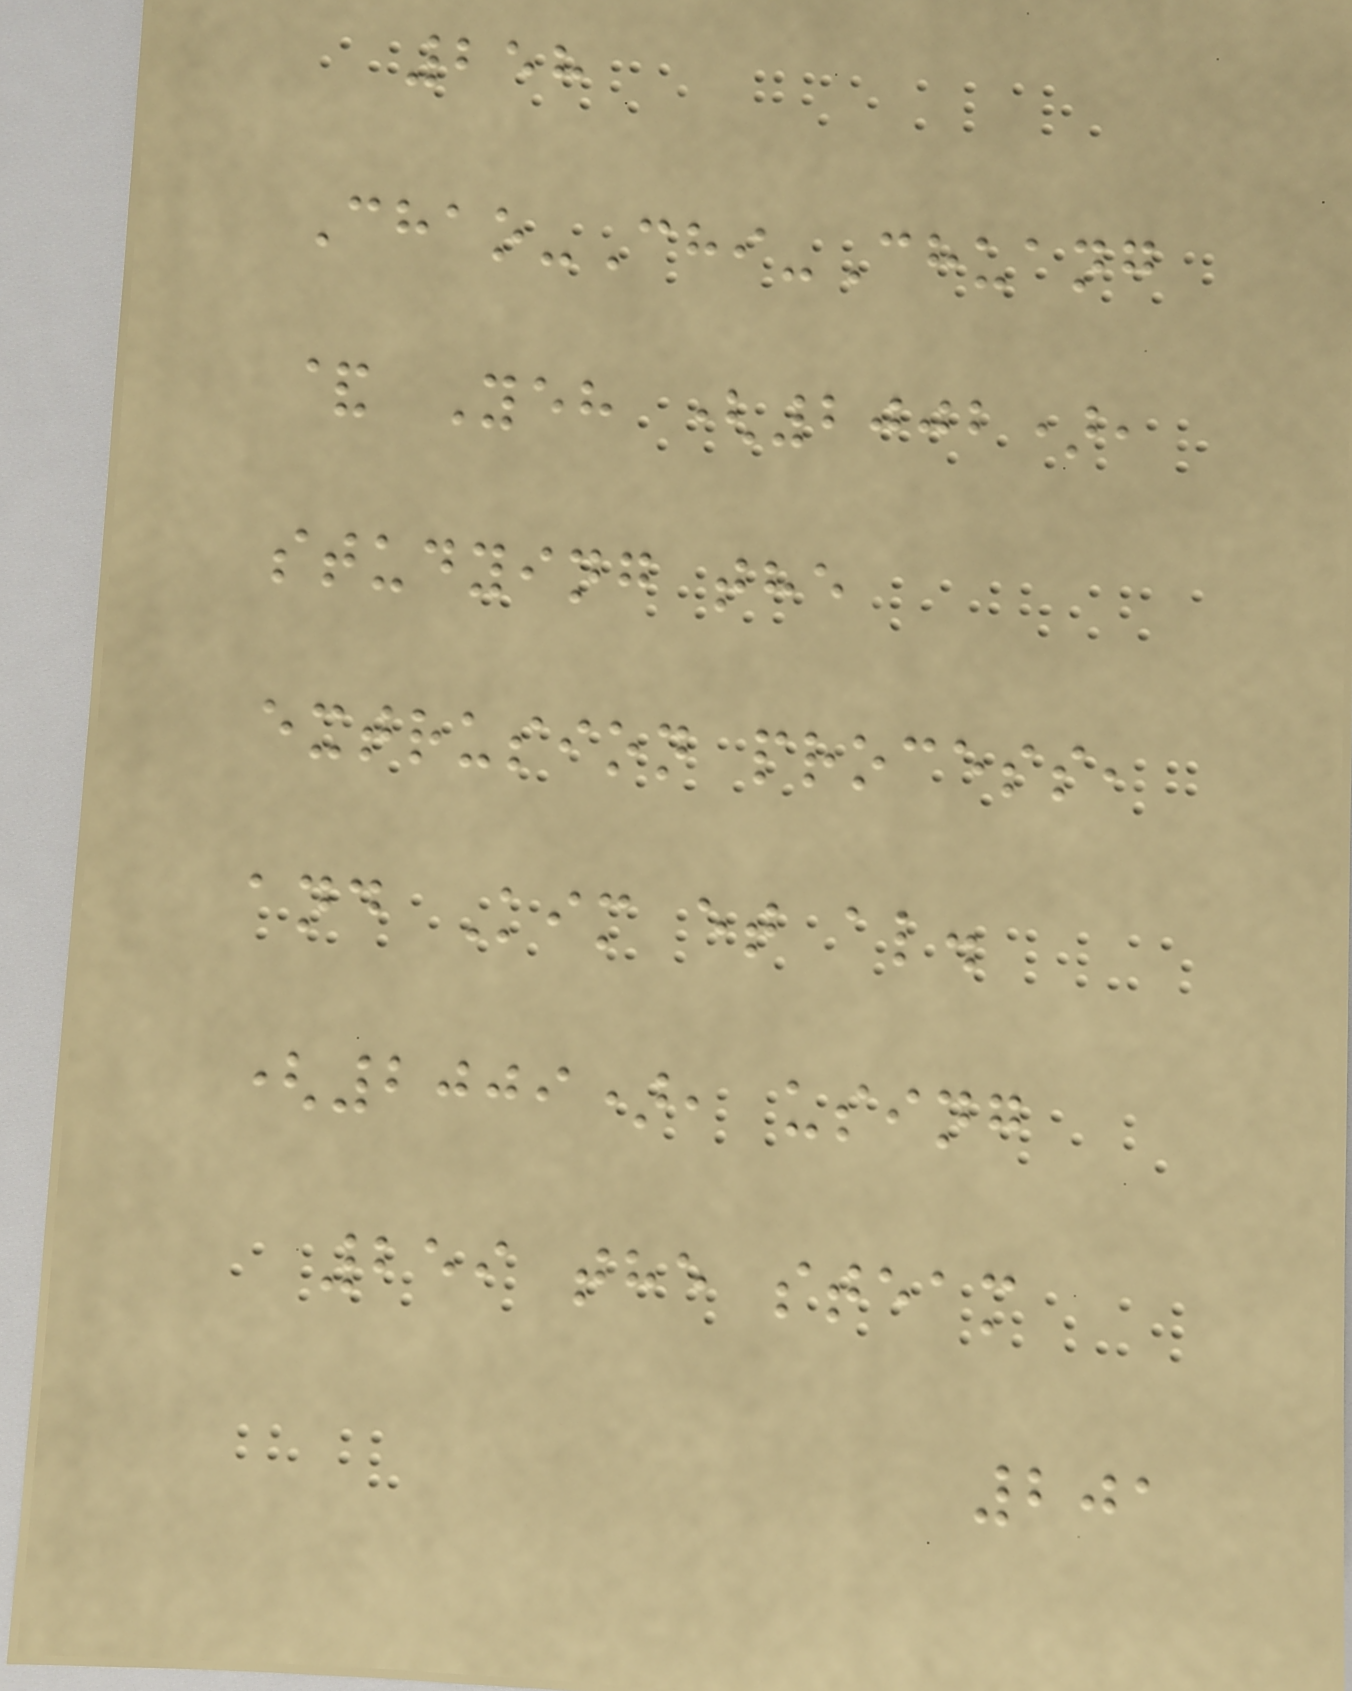258
Chao-Chi-Chuang
& Yeh (2002),
studying the
extrusion process,
and Kim et al.
(2009), using
259 the steam
201
